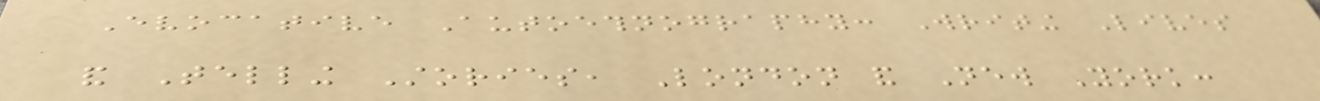Evocative Autoethnography: Writing Lives
and Telling Stories, London and New York:
